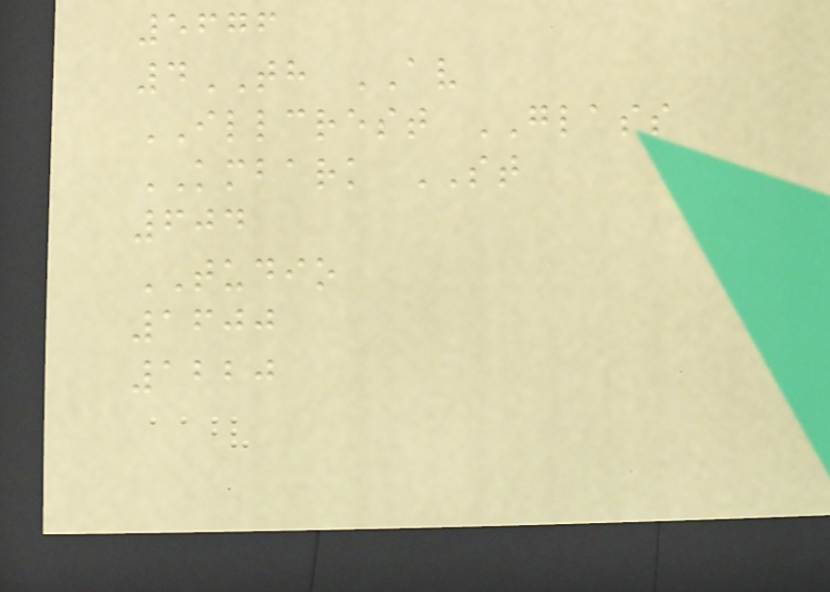5676
4TH AV
ILLCREST GLASS
KMBARK ST
604
TUDIO
1600
1220
